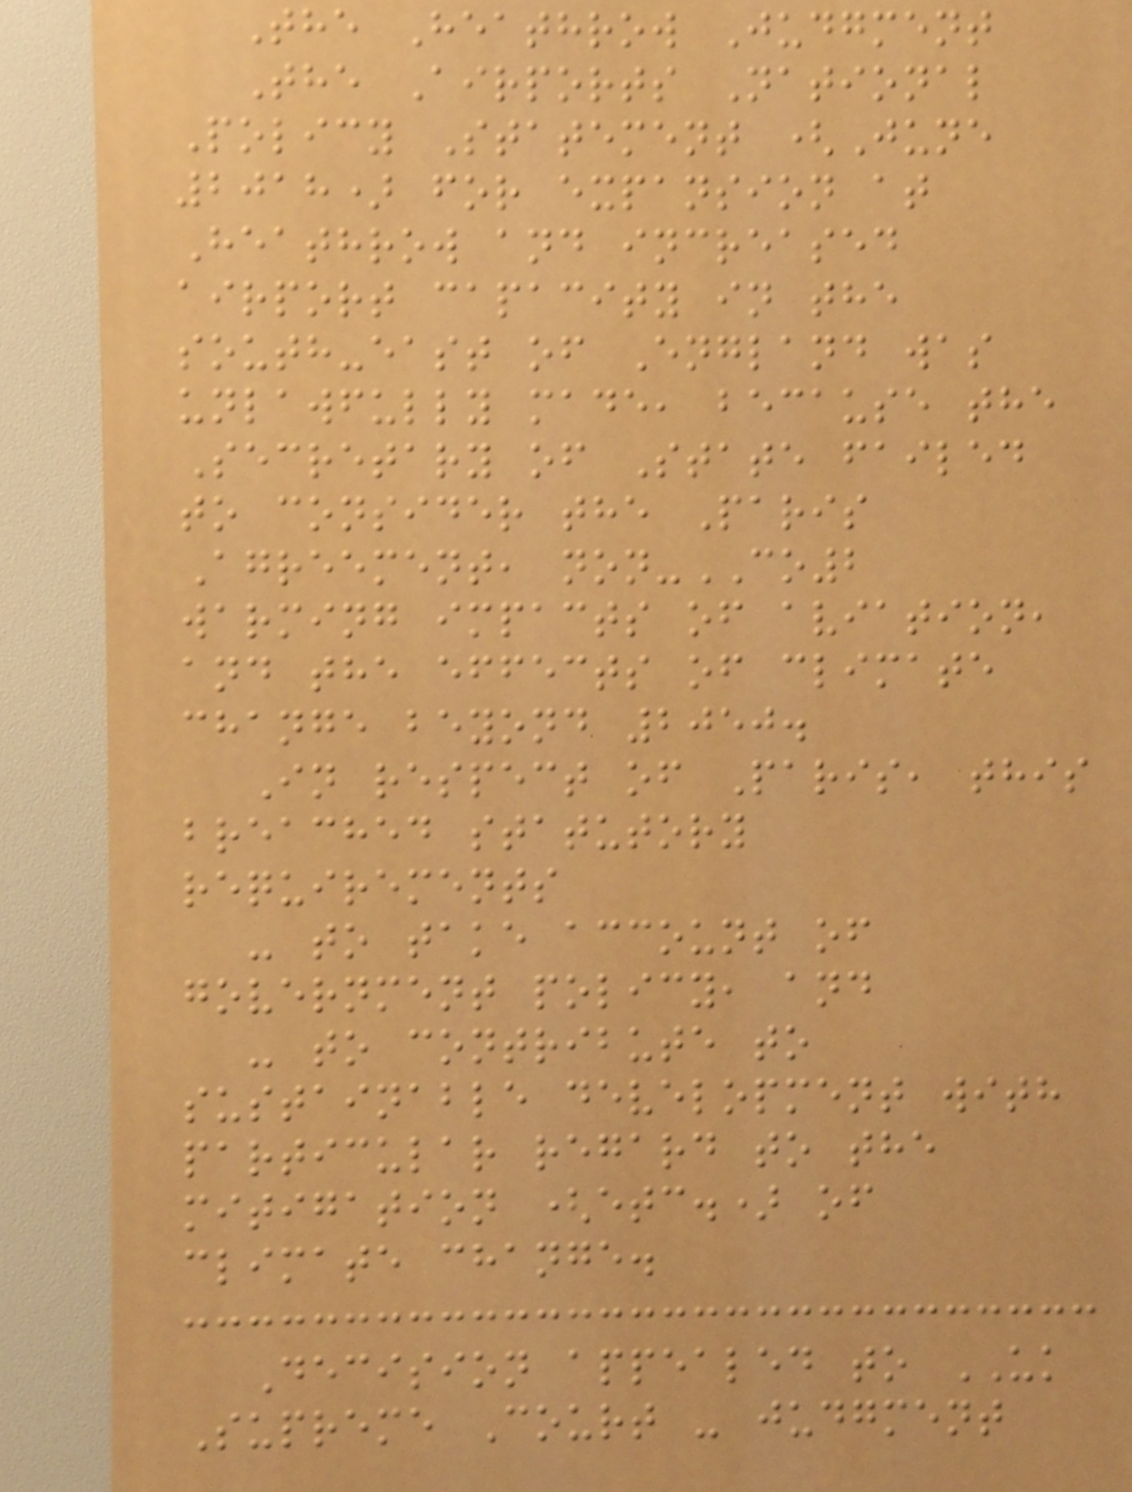The Heathrow Judgment
The Airports National
Policy Statement (June
2018) for expansion at
Heathrow and increased
airport capacity in the
south-east of England was
unlawfully made, because the
Secretary of State failed
to consider the Paris
Agreement, non-CO2
warming impacts of aviation,
and the effects of climate
change beyond 2050.
In respect of Paris, this
breached statutory
requirements
- to take account of
government policy, and
- to contribute to
sustainable development with
particular regard to the
mitigation (etc.) of
climate change.
Decision appealed to UK
Supreme Court - judgment
